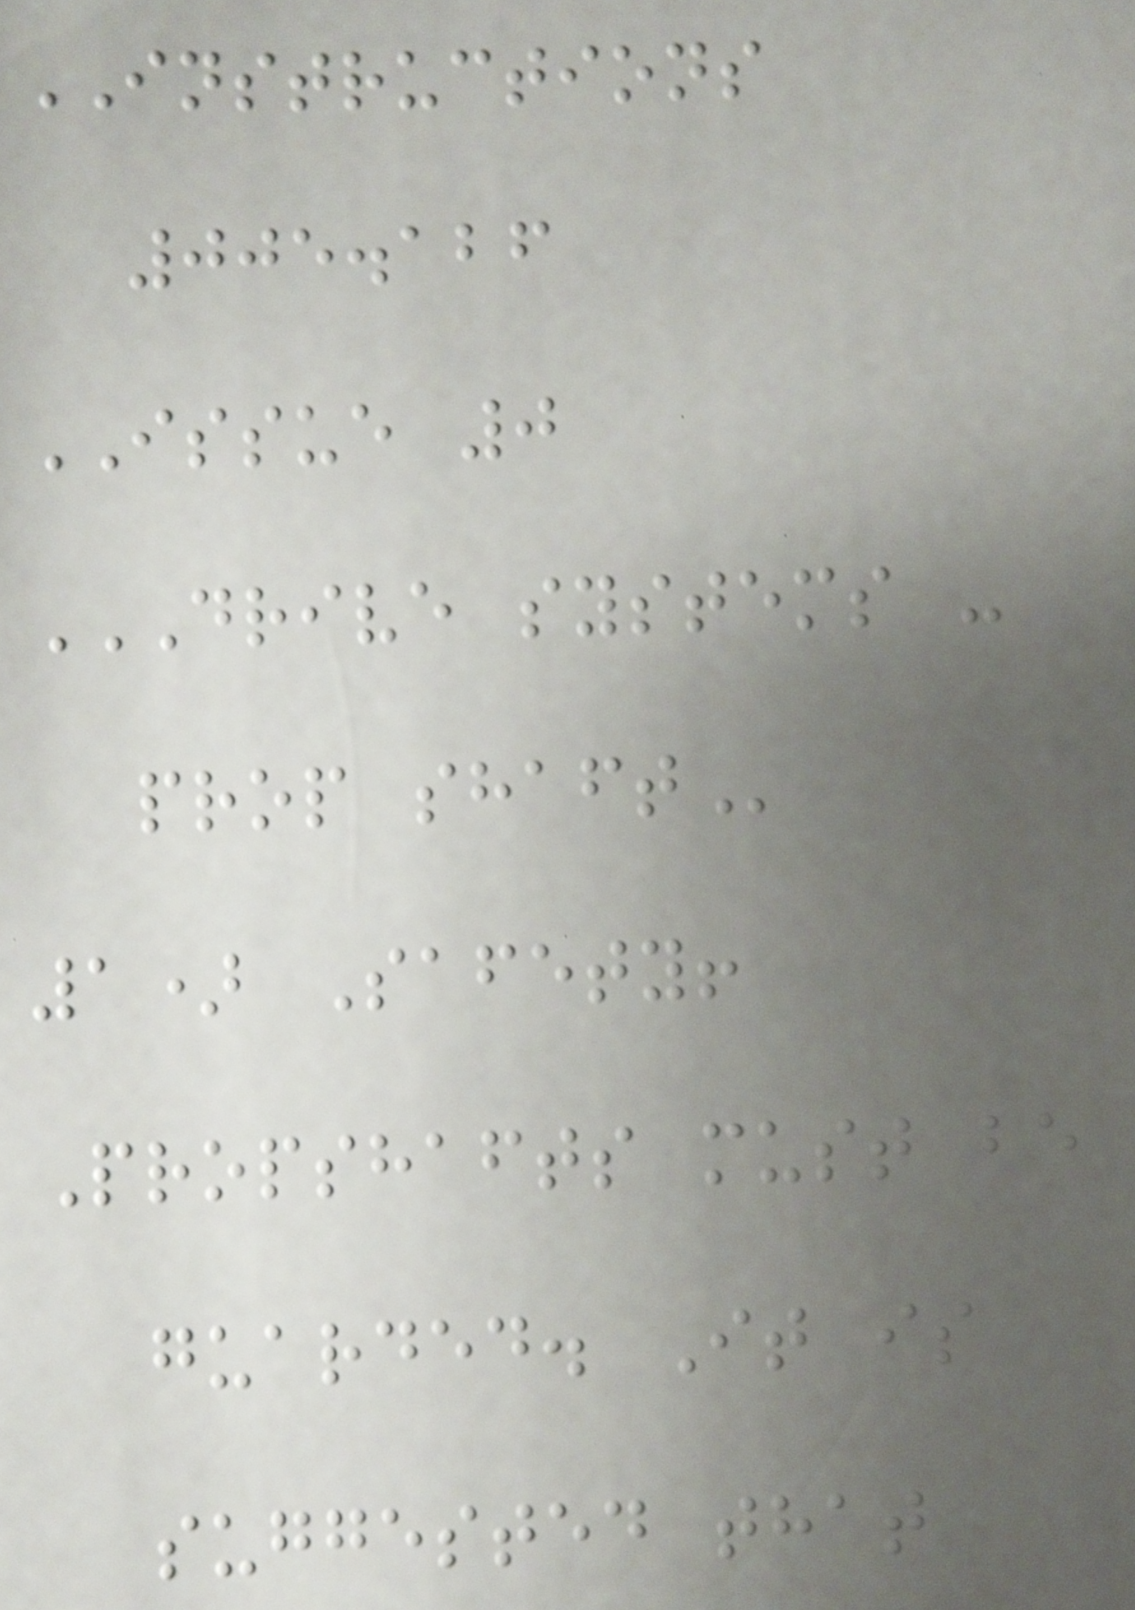INSTRUCTIONS
005.126
ISSUE 0
DRIVE SYSTEMS -
PROP SHAFT
1) Safety!
Propshafts must be
guarded. It is
suggested that
